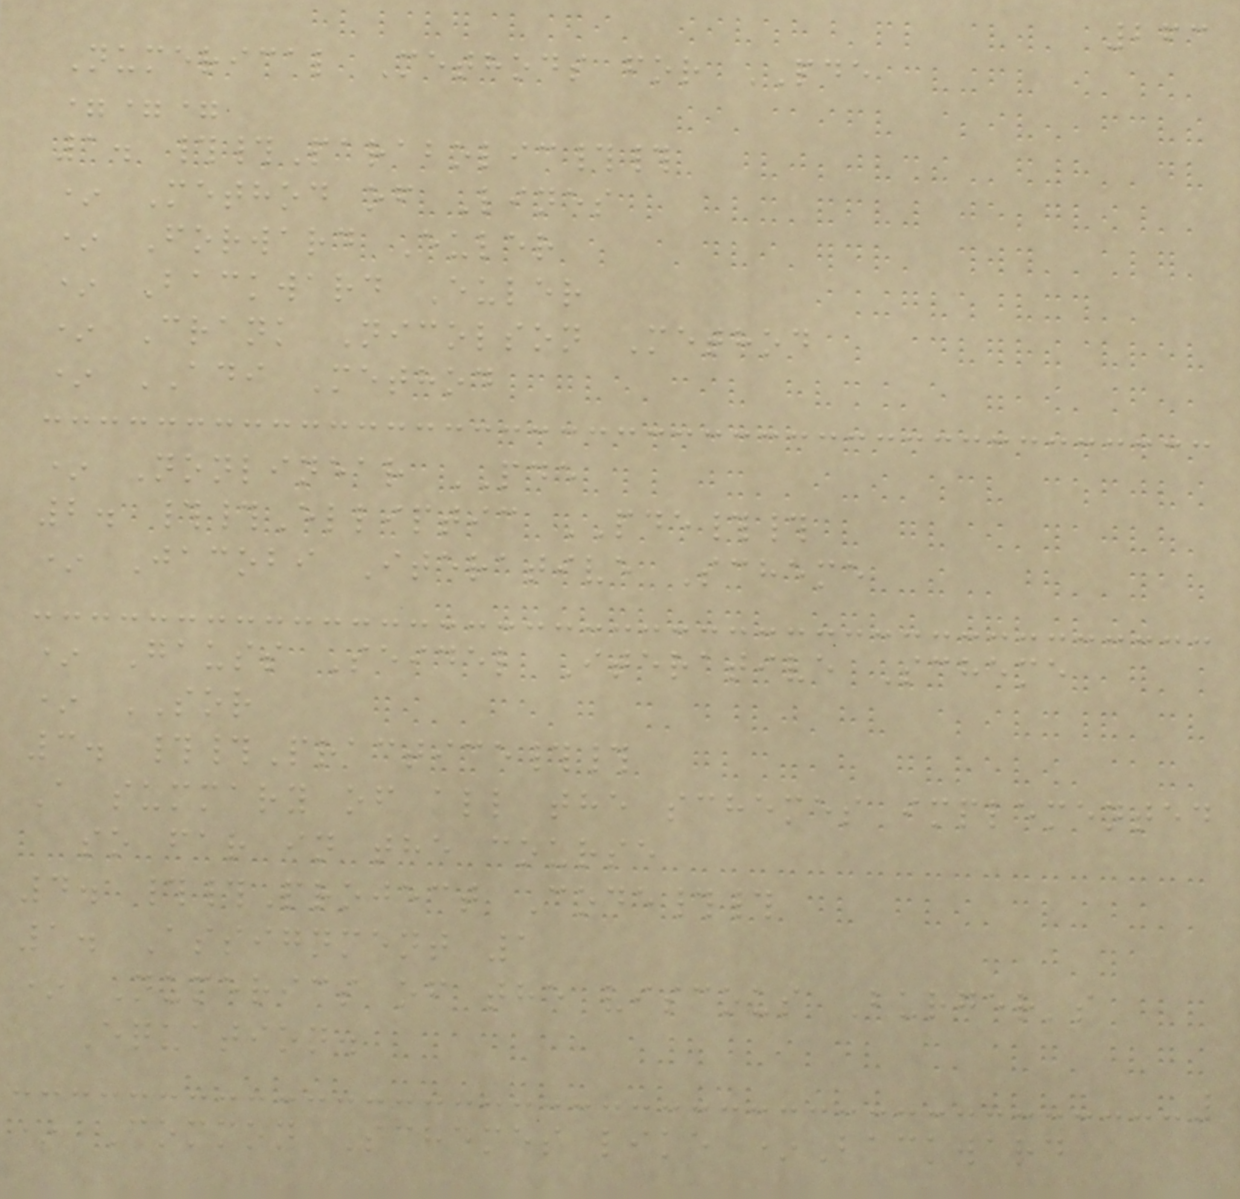263
Numerical Methods for PDE
===
1. ##Parabolic##
* Method of Lines
* Forward Euler
* Backward Euler
* Crank Nicolson Method
* ADI Method
* Nonlinear PDE
2. ##Elliptic PDE##
* Jacobi Iterative Scheme
* Gauss Seidel Iterative Scheme
* SOR
3. ##Practice##
A summary of all the schemes implemented
so far in the course
4. ##Project Code##
1. Assignment 1
* Numerics of the viscous Burger's
Equation.
* Common Schemes like *Backward
